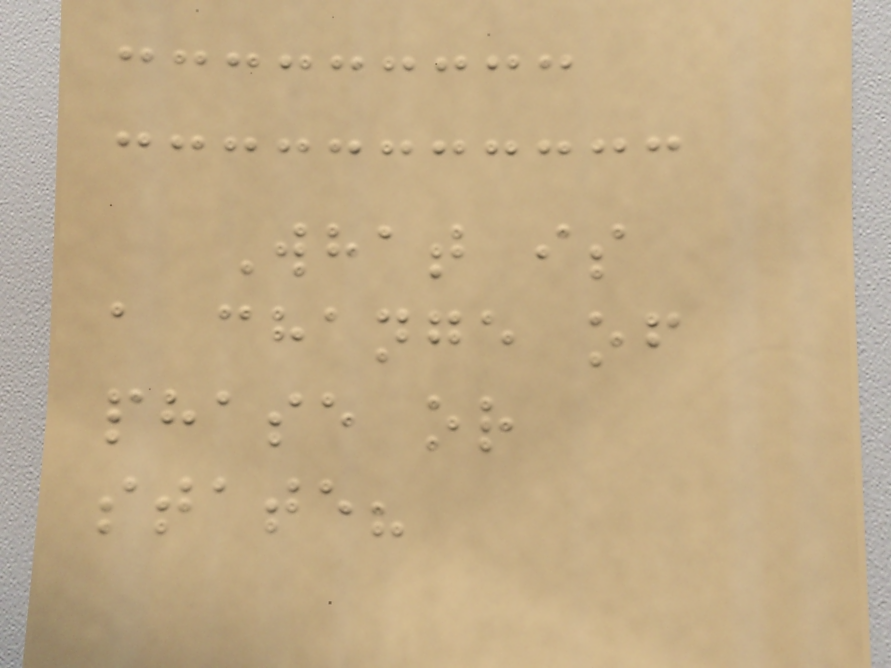What is
a change of
phase or
state?
